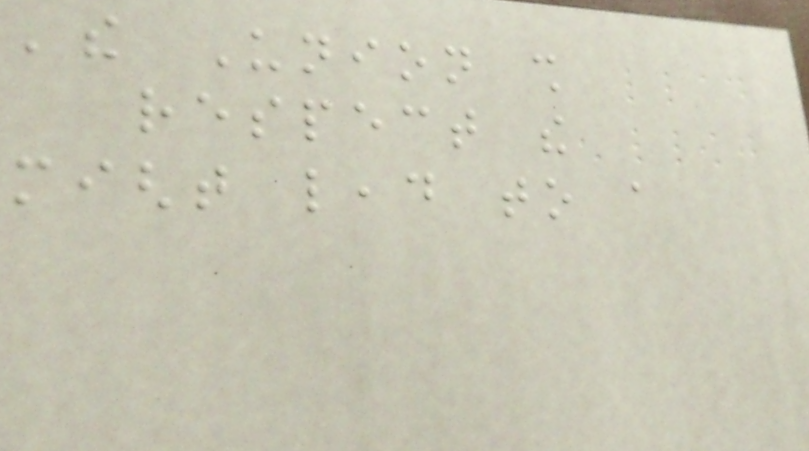'the Union shall
respect the
might lead to a
